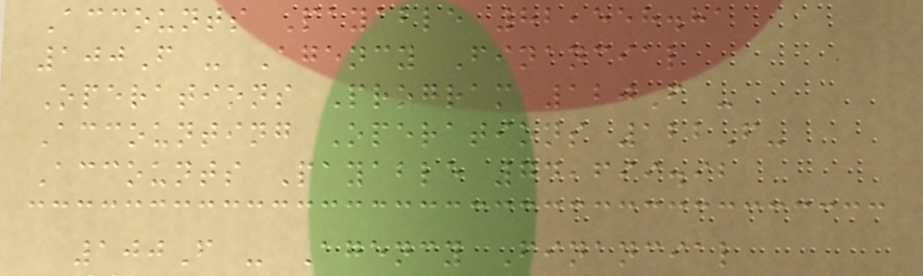Accounts Payable 82,558.81
100F - Agency Financial
Operations Program 120F -
Accounting Operations 122F-
Accounts Payable 74,699.92
100F - Agency Financial
